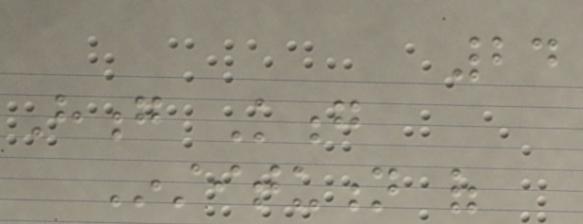24
Hong Kong
Institution of
